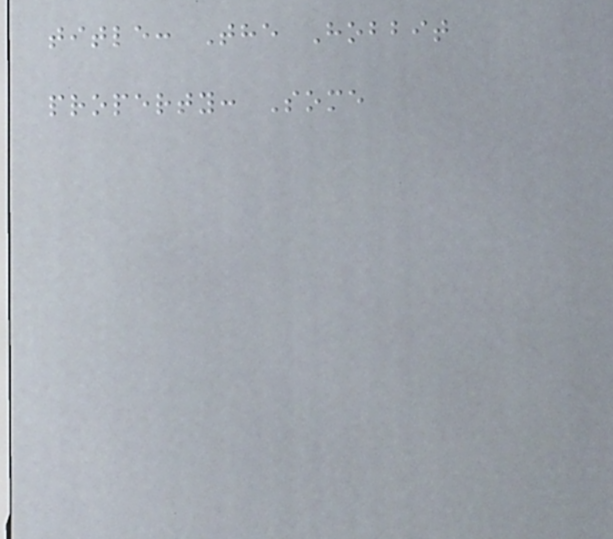title: The Hobbit
property: Some
